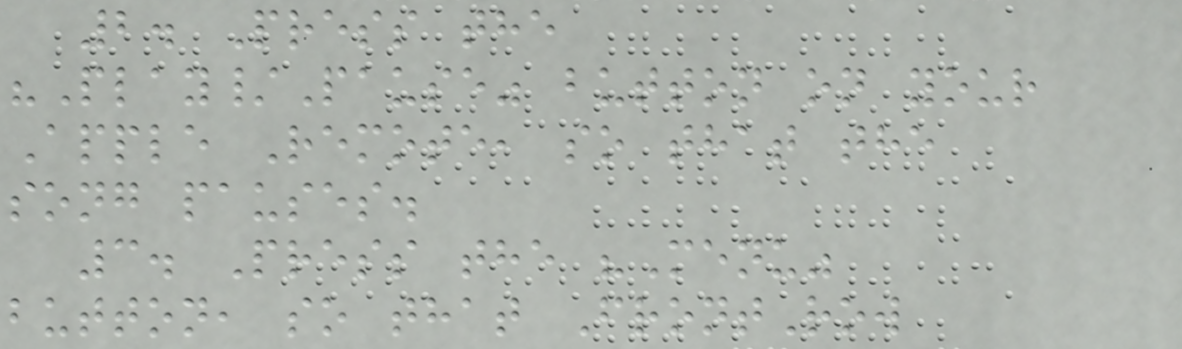2. Press the
"Play/Pause" button on your
Apple Remote, so that the
song pauses.
3. Press the "Menu"
button, so that FrontRow
